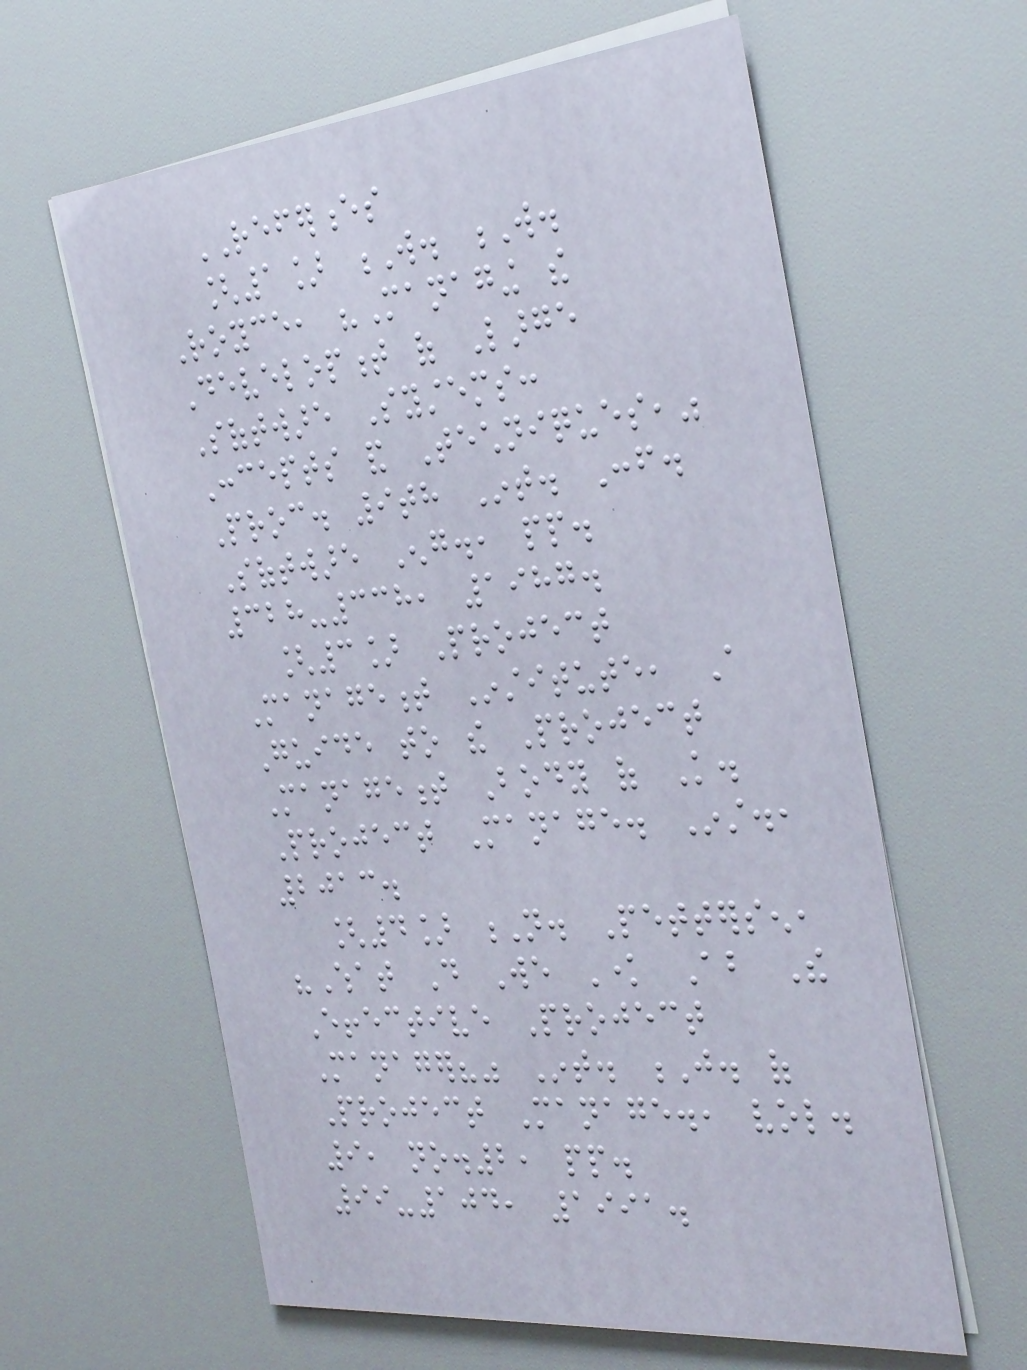REFERENCES
[1] W. W.
Royce, "Managing the
Development of Large
Software Systems:
Concepts and Techniques,"
Proc. 9th Int. Conf.
Software Eng., pp.
328-338, 1987.
[3] Project
Management Institute, A
Guide to the Project
Management Body of Knowledge.
Project Manage. Inst.,
2013.
[4] N. Pettersen,
"What Do We Know About The
Effective Project
Manager?" Int. J. of
Project Manage., vol.
9, no.2, pp.
99-104, 1991.
